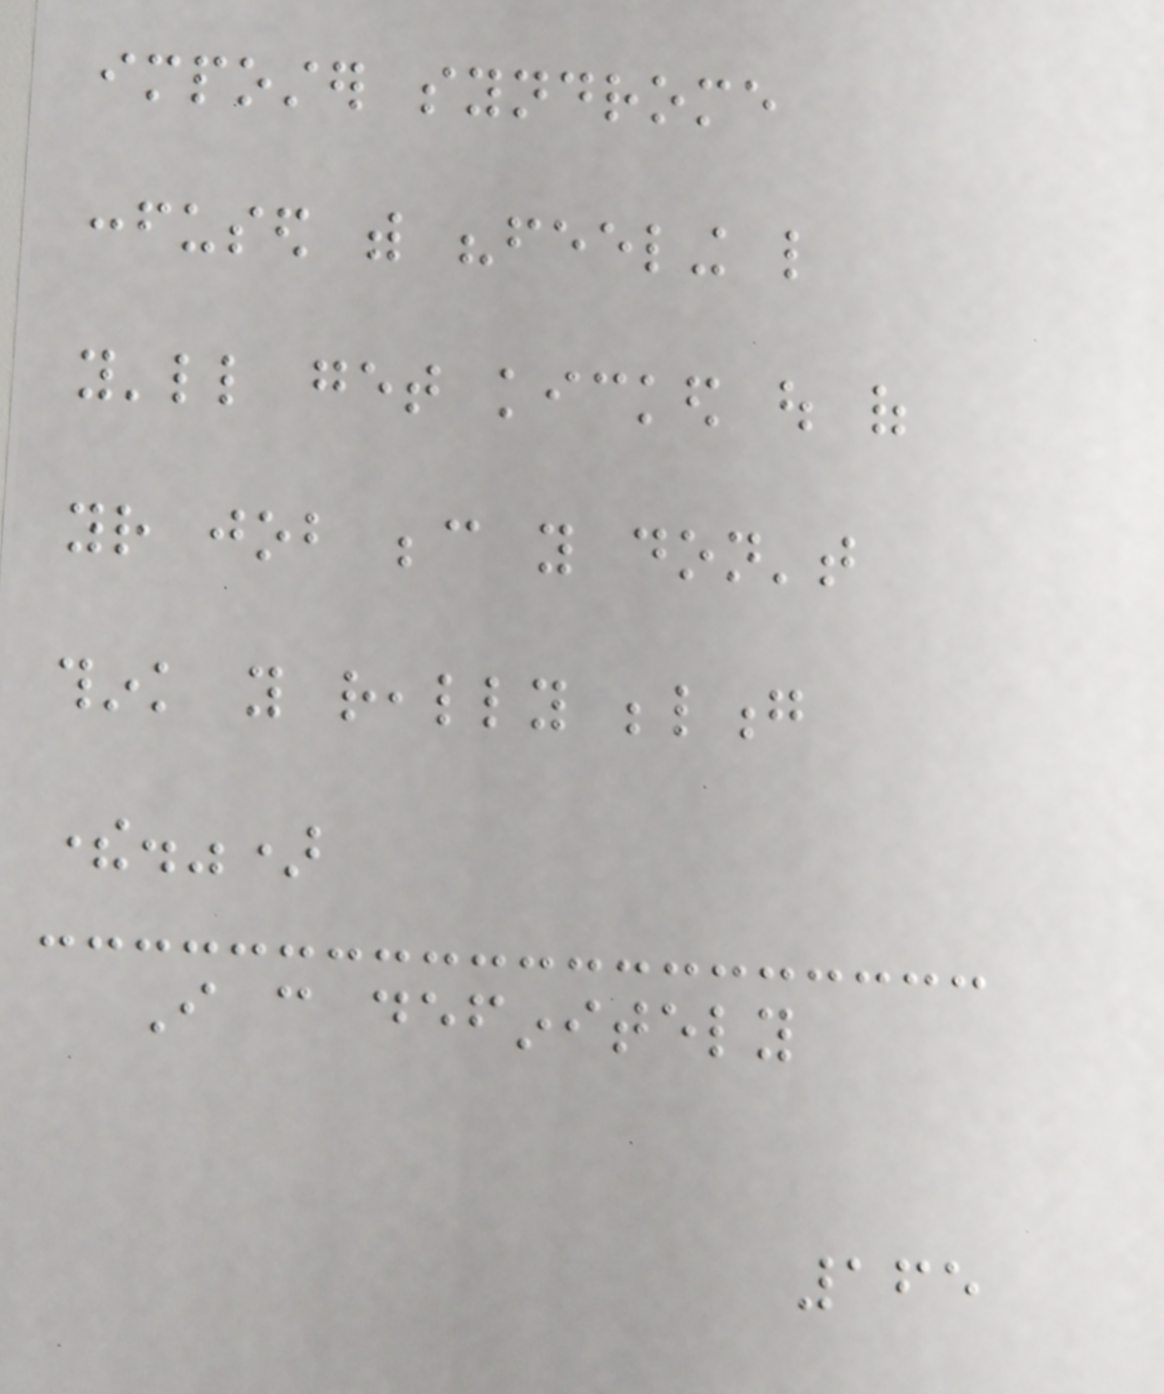imposter syndrome
confused with "feeling like
you'll get kicked out of
your job because you don't
think you really belong
there.")
I can definitely
165
